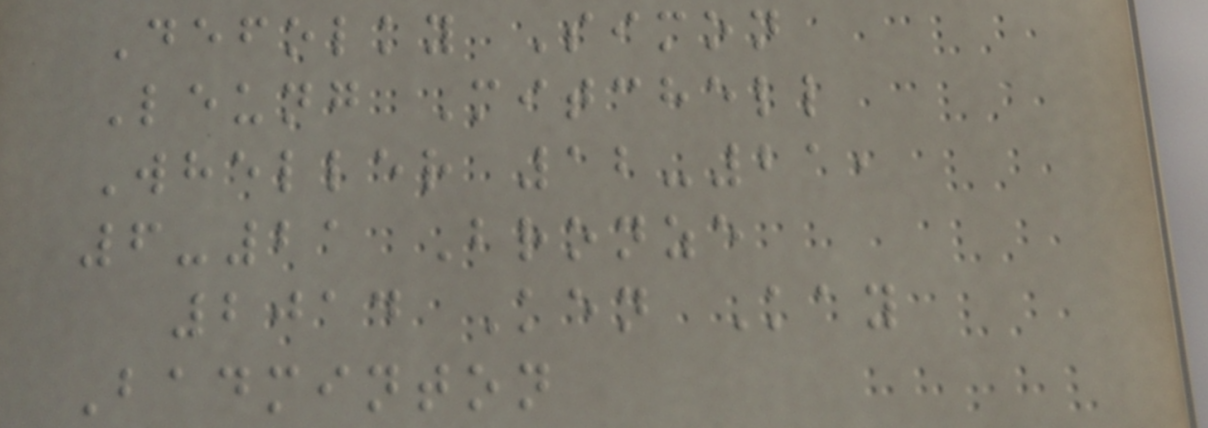Defolky Simon
Leung Mitchell
Wheller 12-21,
6-21 Bronze
2014 Ken Kay
Badminton
